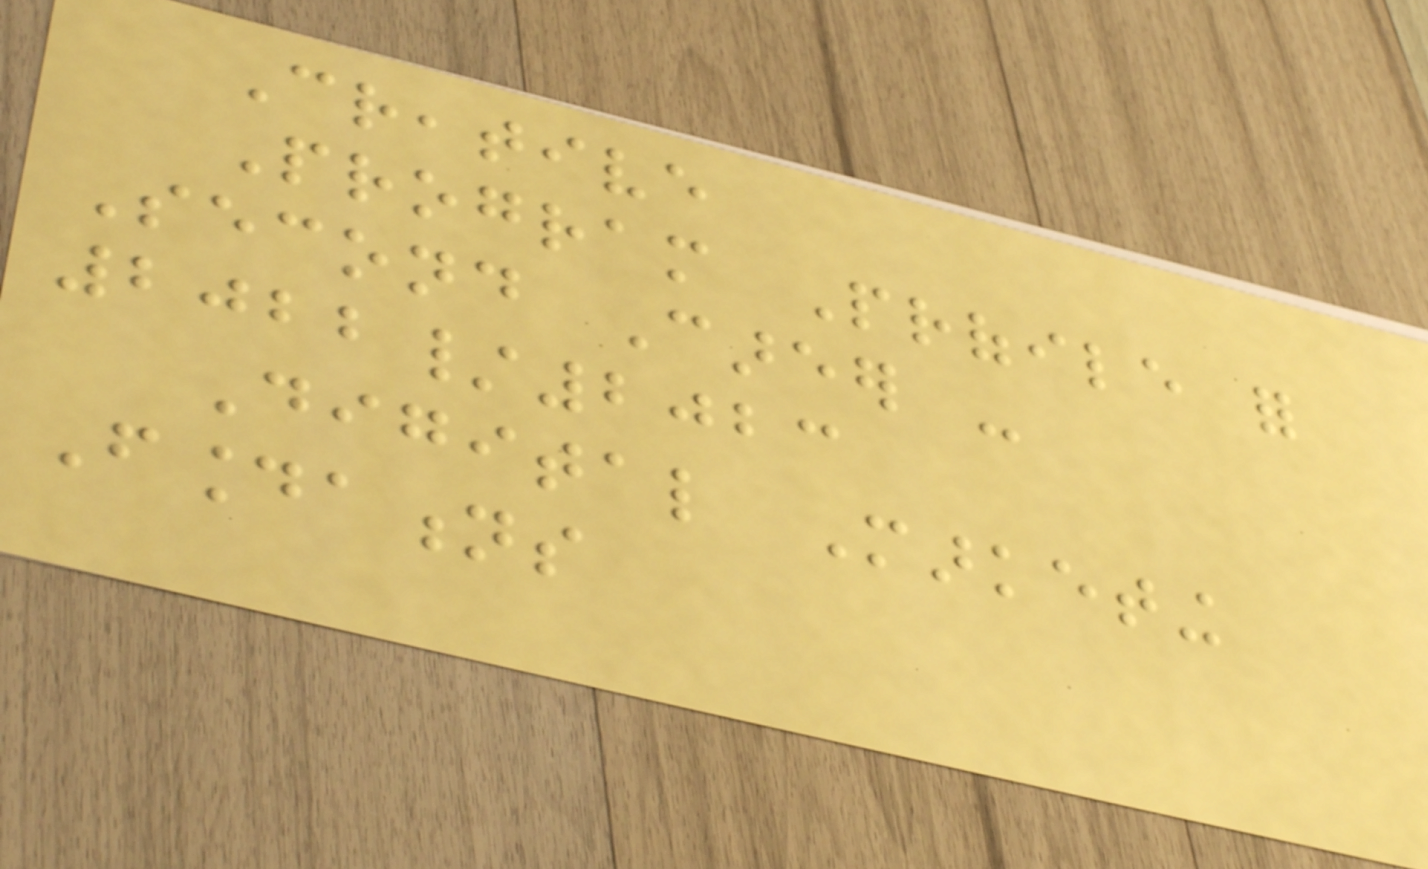Creative
Program Profile for
Second Career -
2022/2023
Digital Marketing
Foundations
